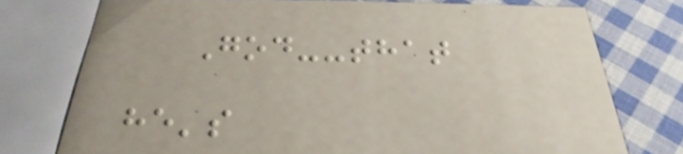God--that
he's
